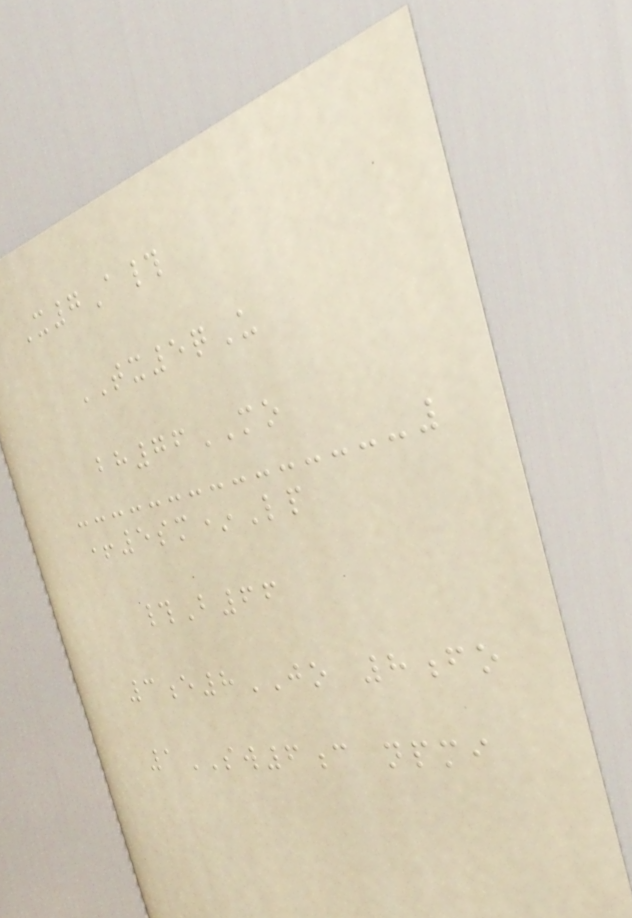X7A#
TX5qU
bh76MO
+5sm*Lp
#B66
3e8JO 8fo
1SW6c npmi
